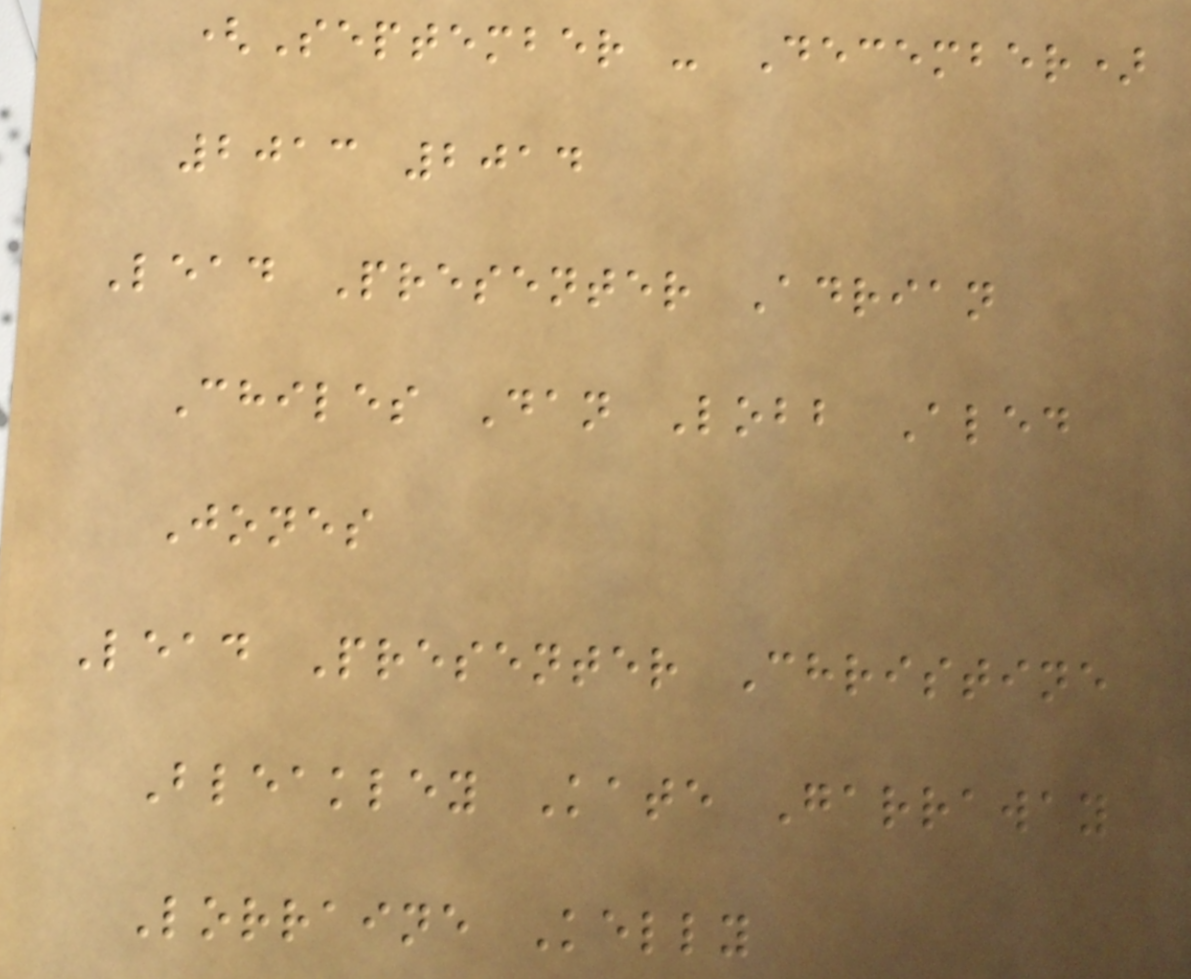(September - December)
2013 2014
Lead Presenter Adrian
Chiles Dan Lobb Aled
Jones
Lead Presenter Christine
Bleakley Kate Garraway
Lorraine Kelly
